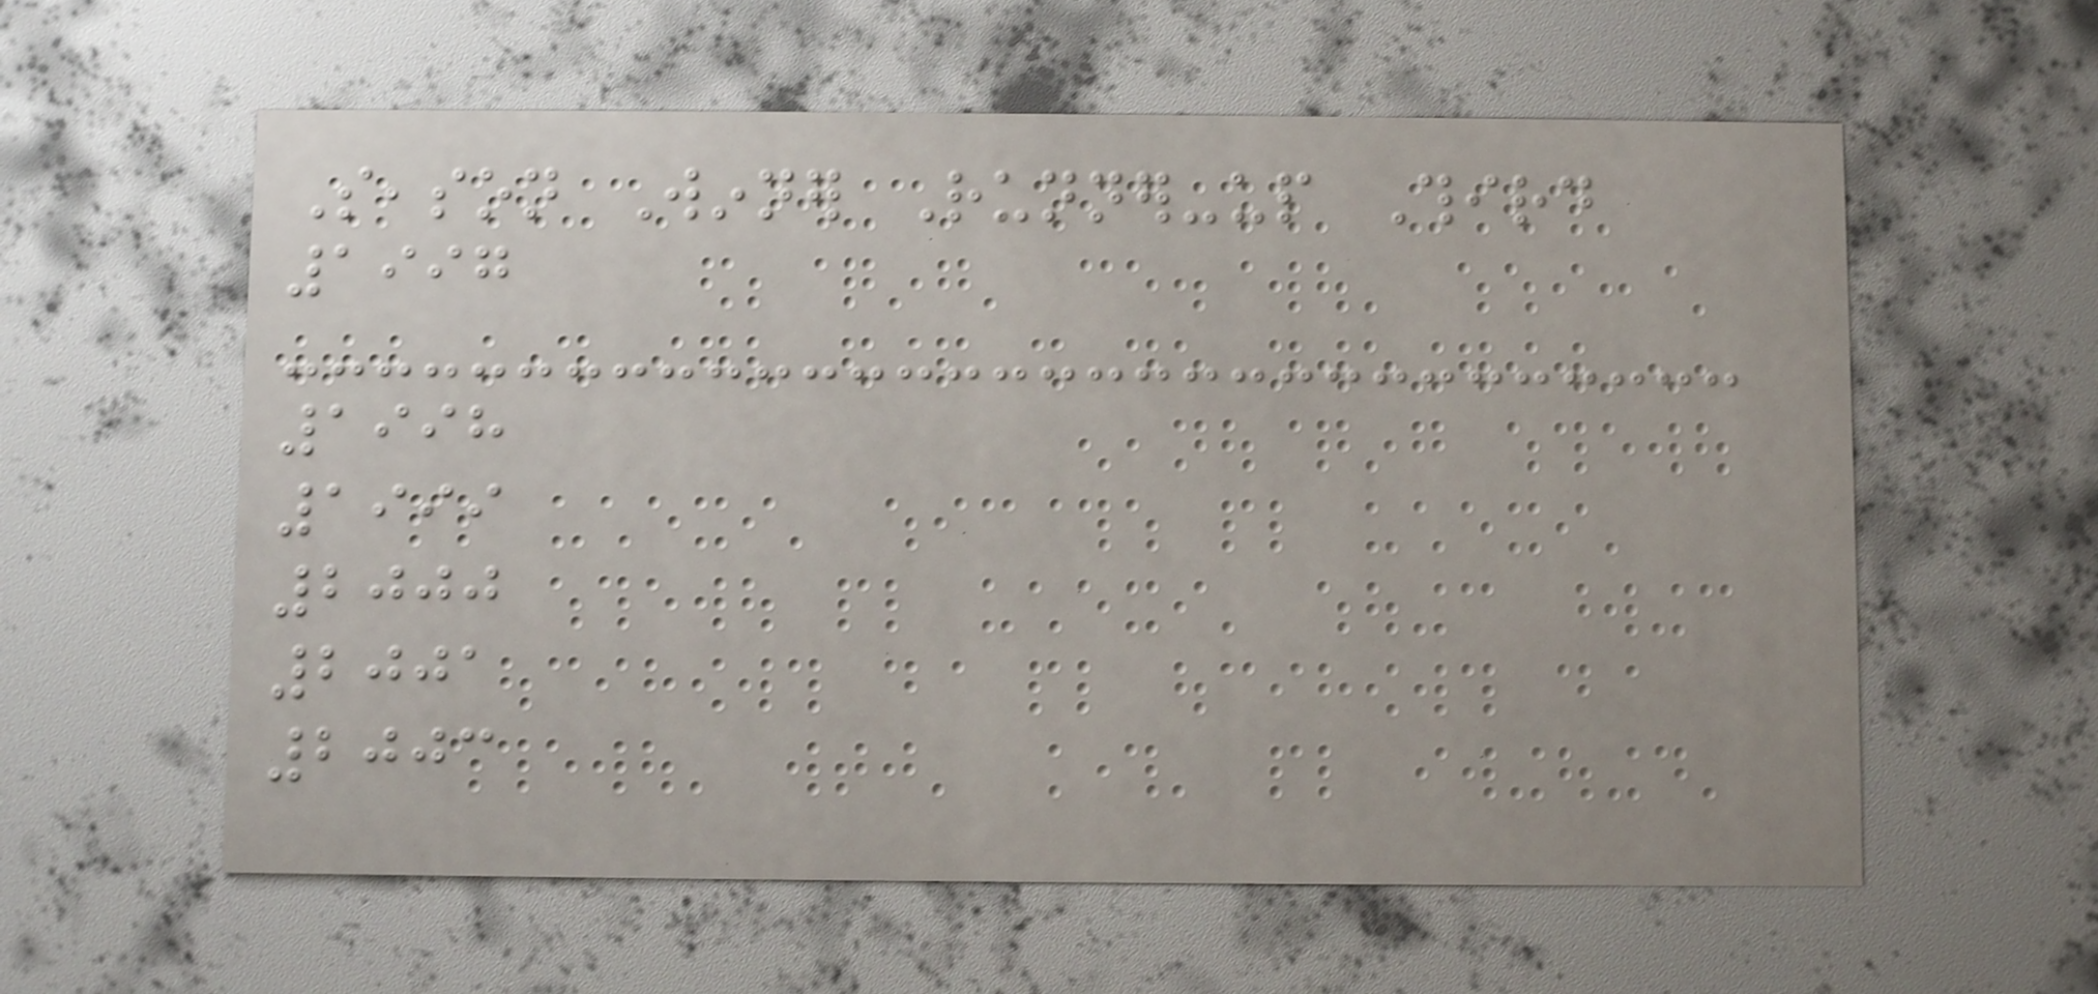Season Winner Runner-up Third
1997
1998
1999
2000
2001
2003
